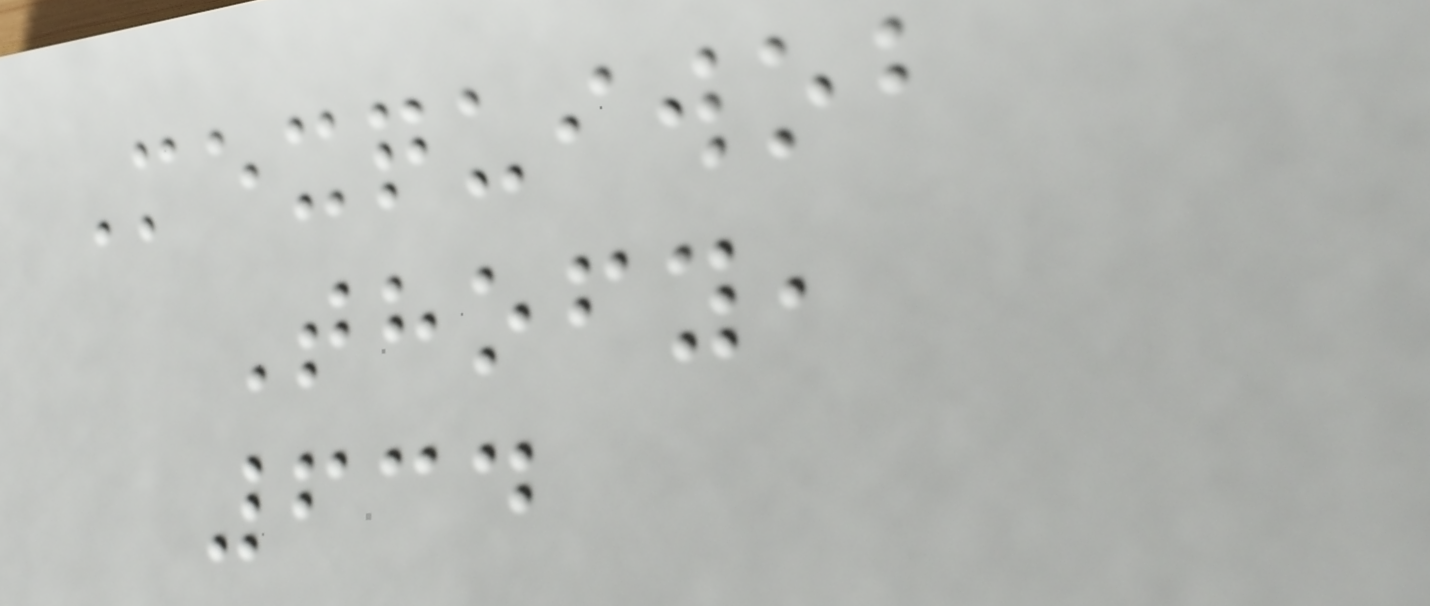Mexquiwob
Thofy,
634
